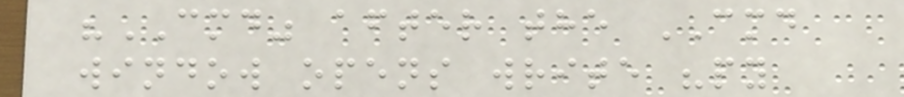"CMD" after the CMD
window opens write "py
